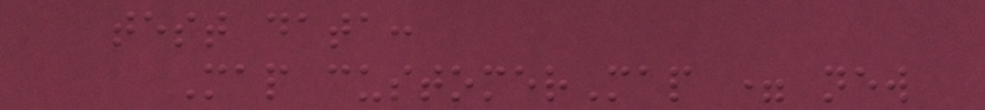test data:
Map customerMap = new
